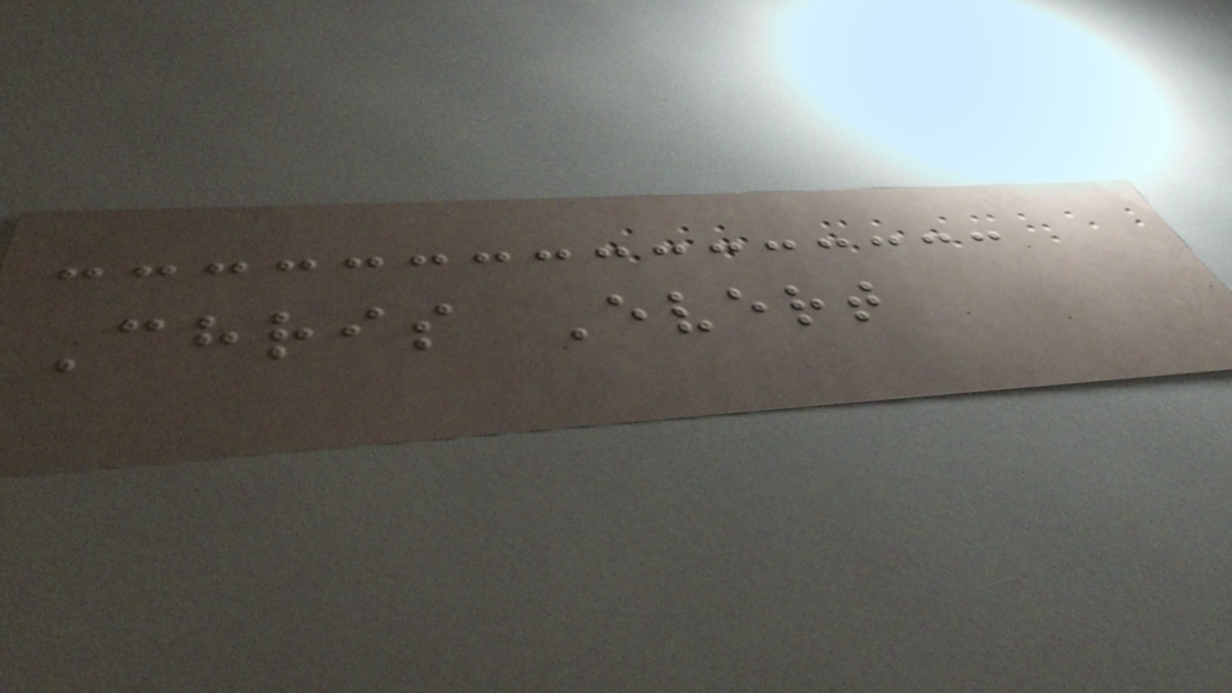Chris Evert
